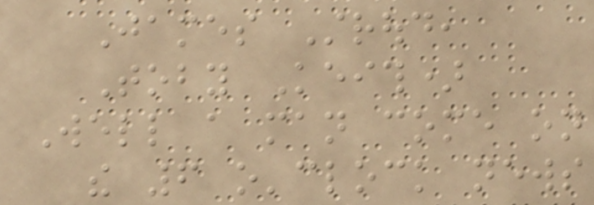James Stroud,
Toby Keith)
Well a man come on
the 6 o'clock news
